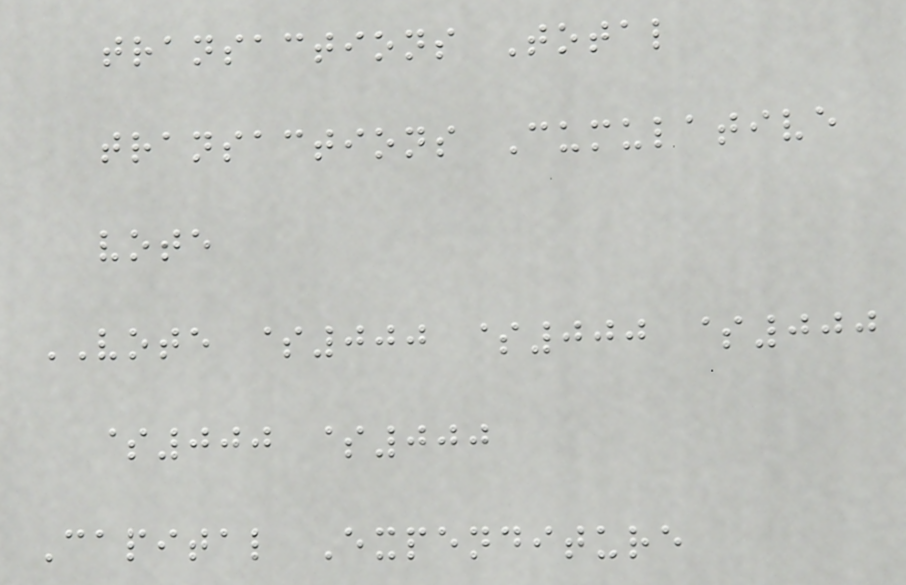transactions Total
transactions Cumulative
vote
VOTE $000 $000 $000
$000 $000
Capital Expenditure
